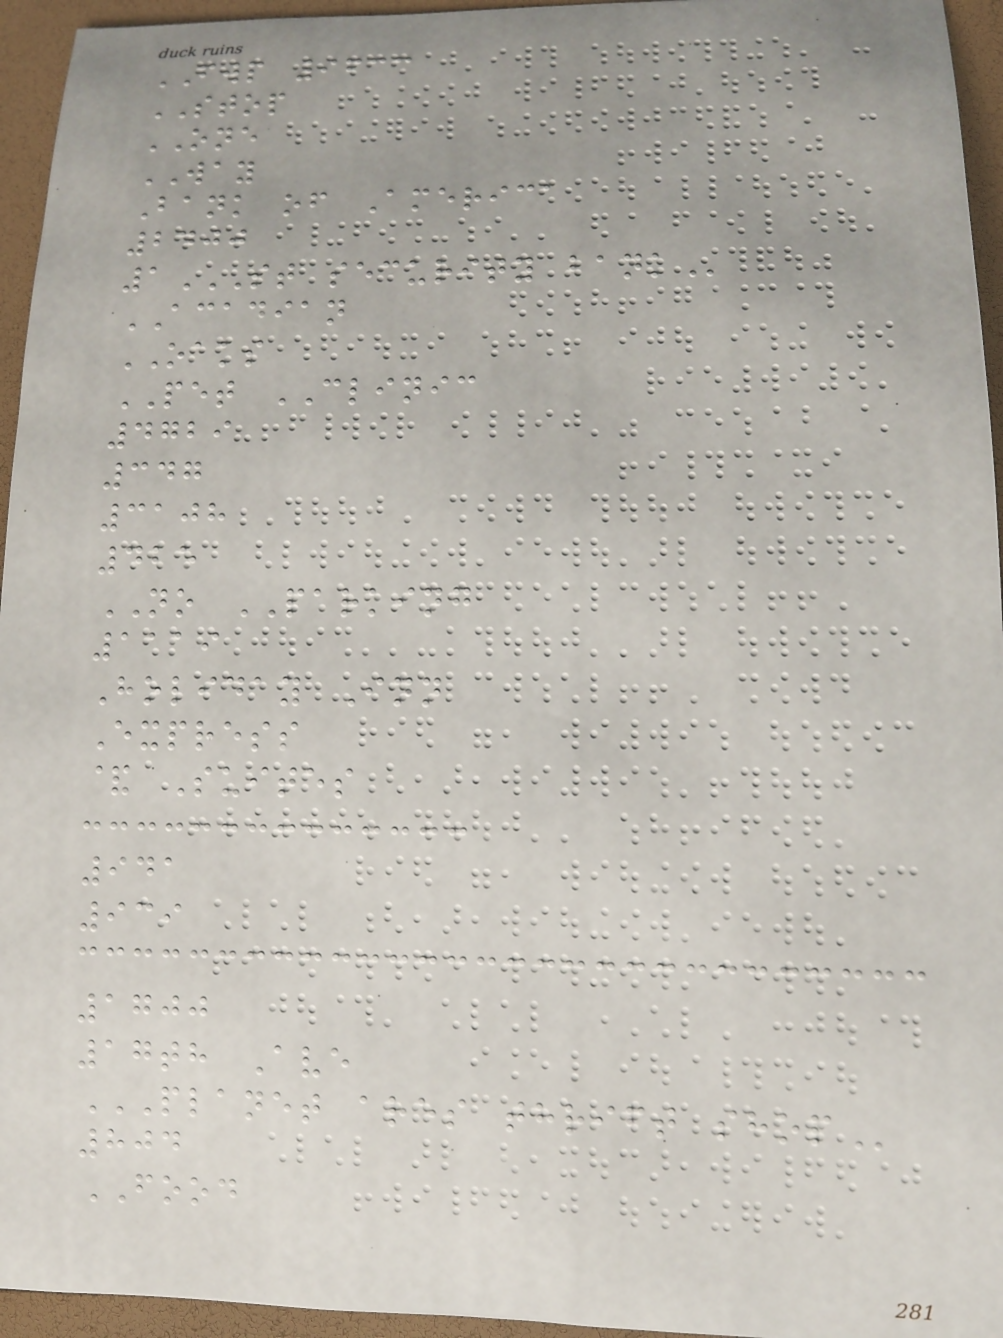FWP 9633
STOP
ONE
WAY
Bank of America
2400
1ST SECURITY BANK
ACADIAN
OAKS
PET CLINIC
4729
347
3108
425
NO PARKING
1119
Holiday Inn
Express
& Suites
941
939
1700
17th Ave
PLANET ARES THRIFT SHOP
804
FOOD
